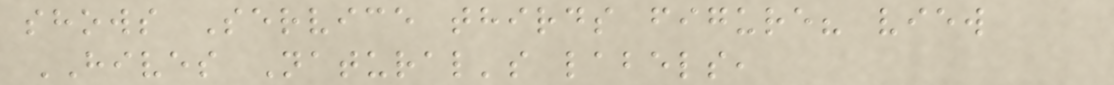shows Service thirds figure? view
HIVES Natural's labels,
